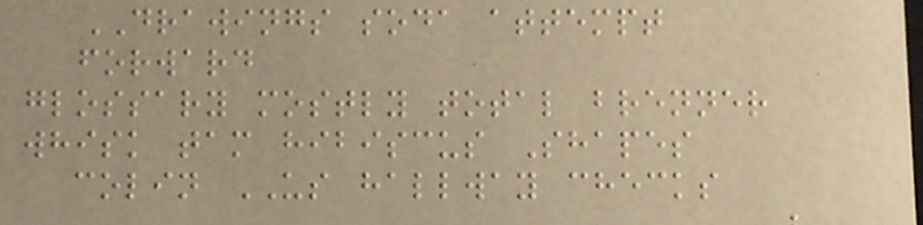DRAWINGS soda attempt
forward
glossary mostly total brenner
whisk tam hibiscus Shapes
colin US hallway checks
